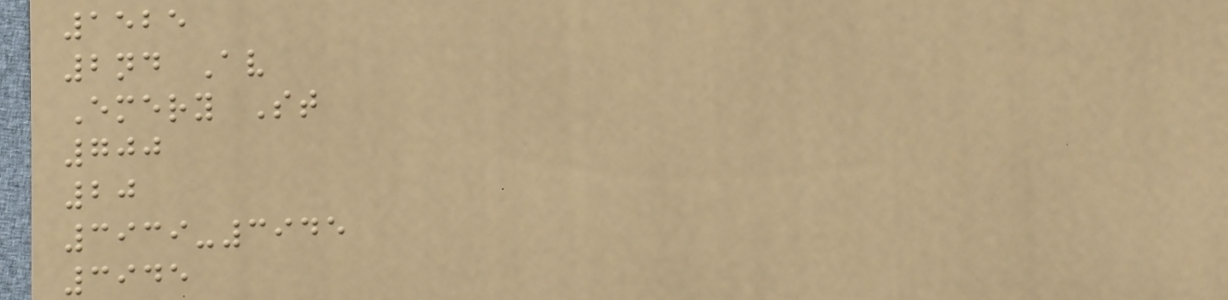1525
2nd Av
Emery St
700
20
3939-3945
3945
